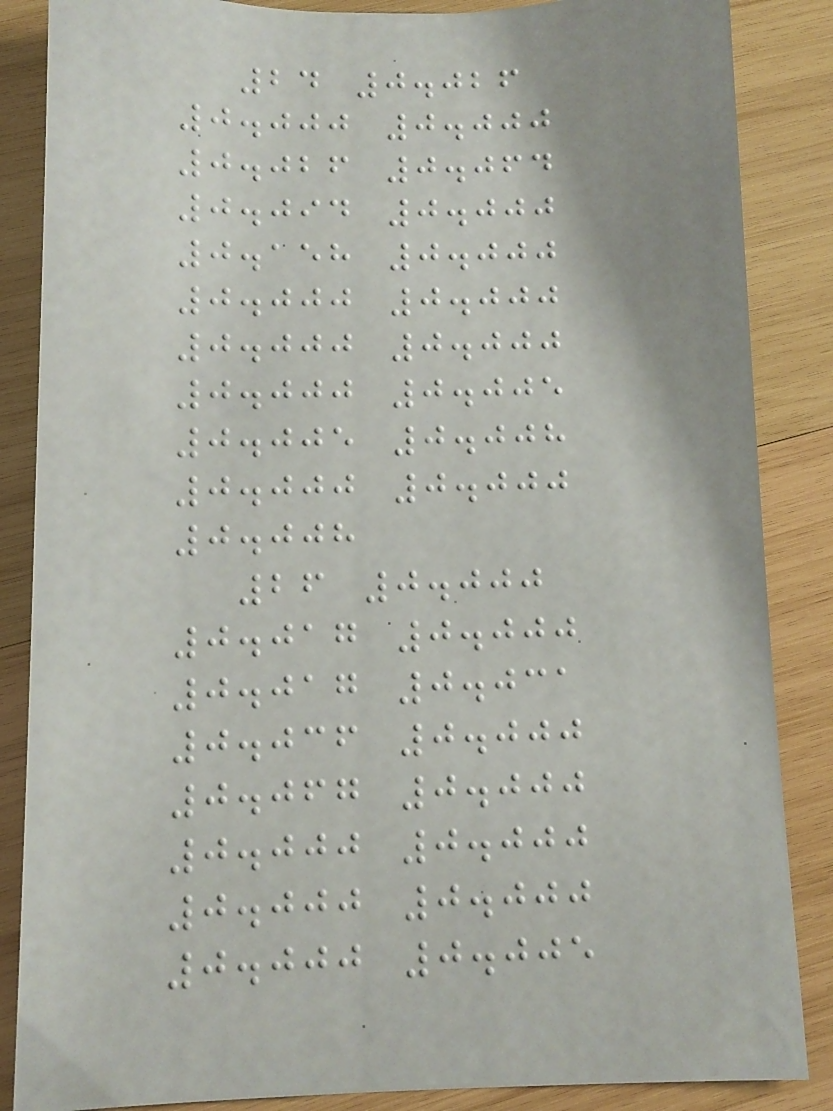24 0.026
0.000 0.000
0.026 0.064
0.094 0.000
0.158 0.000
0.000 0.000
0.000 0.000
0.000 0.005
0.005 0.008
0.000 0.000
0.008
26 0.000
0.017 0.000
0.017 0.031
0.036 0.000
0.067 0.000
0.000 0.000
0.000 0.000
0.000 0.005
